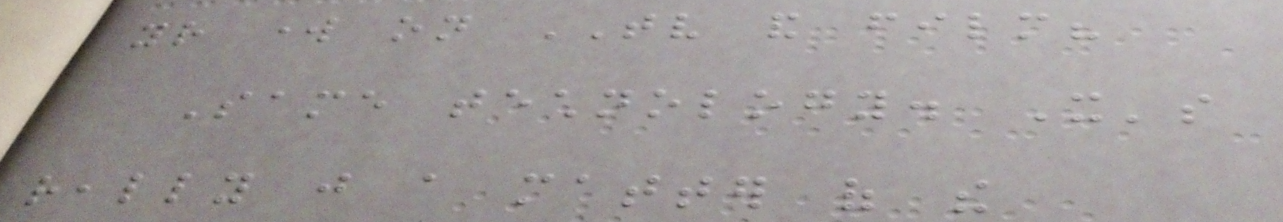your work on TV and film?
Same technology. It's
really just a matter of the
